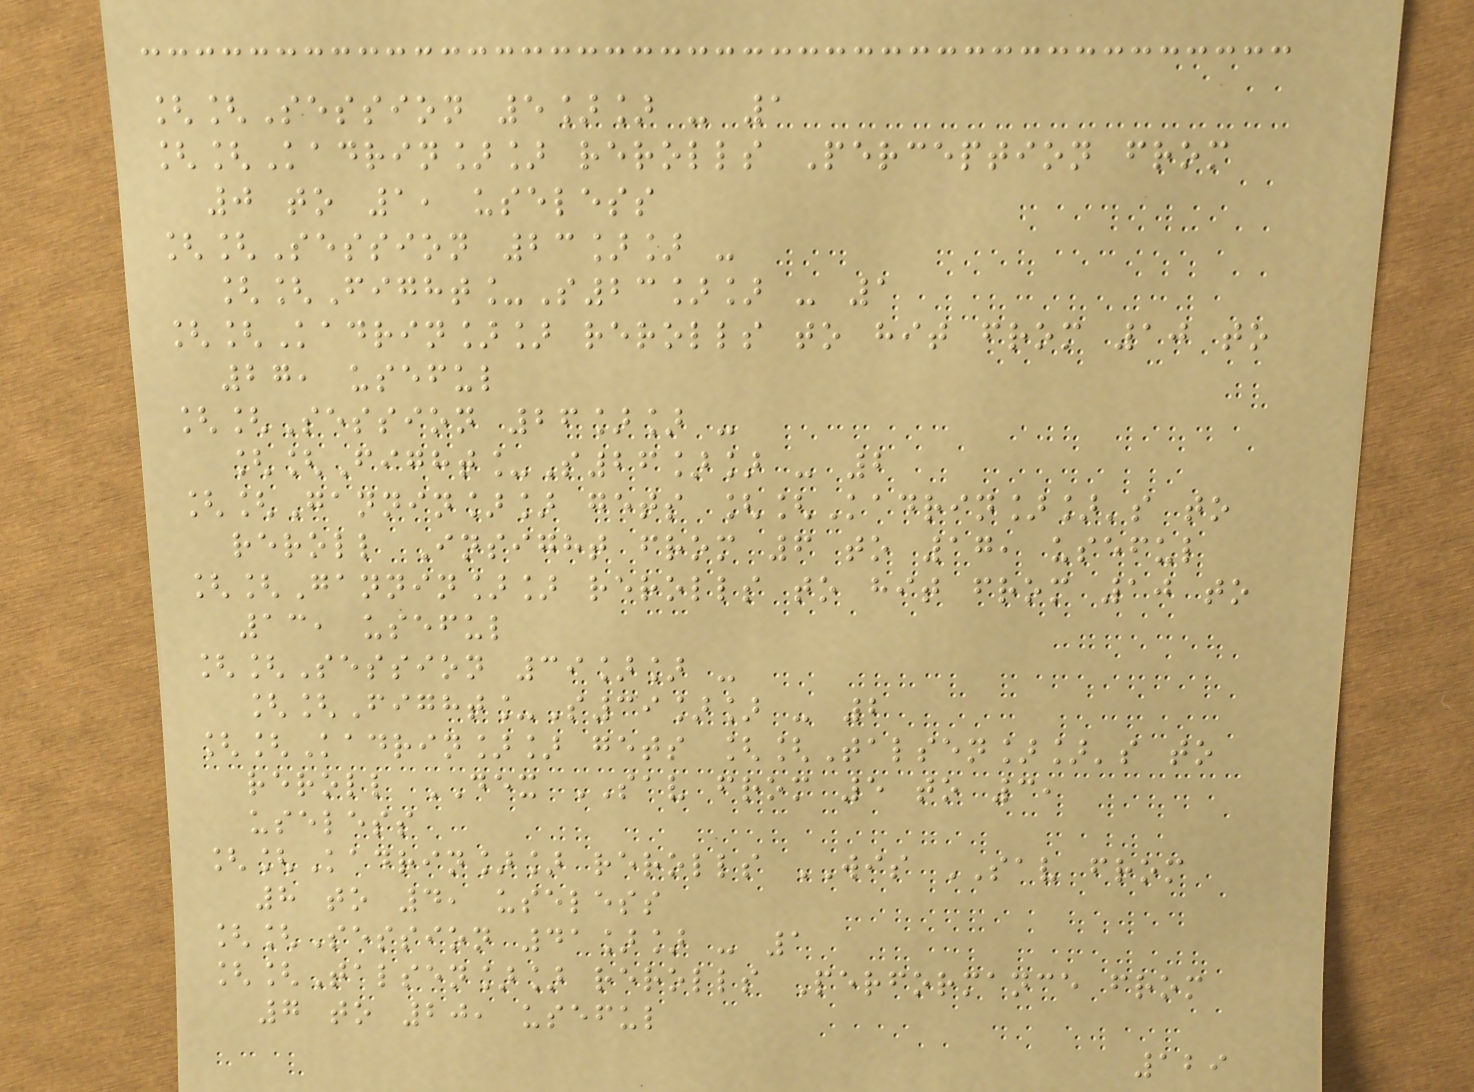[[Session 5]] - 1
[[Kadrin]] rerolls Perception from
0 to 1, useless
[[Session 23]] -
[[Fight_S23]] - 1
[[Kadrin]] rerolls to hit from 10 to
27, useful
[[Session 26]] -
[[Fight_S26]] - 2
[[Gannin]] gets [[Kadrin]]'s to
reroll Insight from 6 to 17, useful
[[Gannin]] rerolls to hit from 10 to
13, useful
[[Session 39]] -
[[Fight_S39]] - 2
[[Kadrin]] gets [[Talsen]]'s to
reroll DEX SAV from 5 to 3,
useless
[[Kadrin]] rerolls WIS SAV from
8 to 4, useless
[[Session 41]] - 1
[[Talsen]] rerolls Performance from
7 to 20, useful
129
